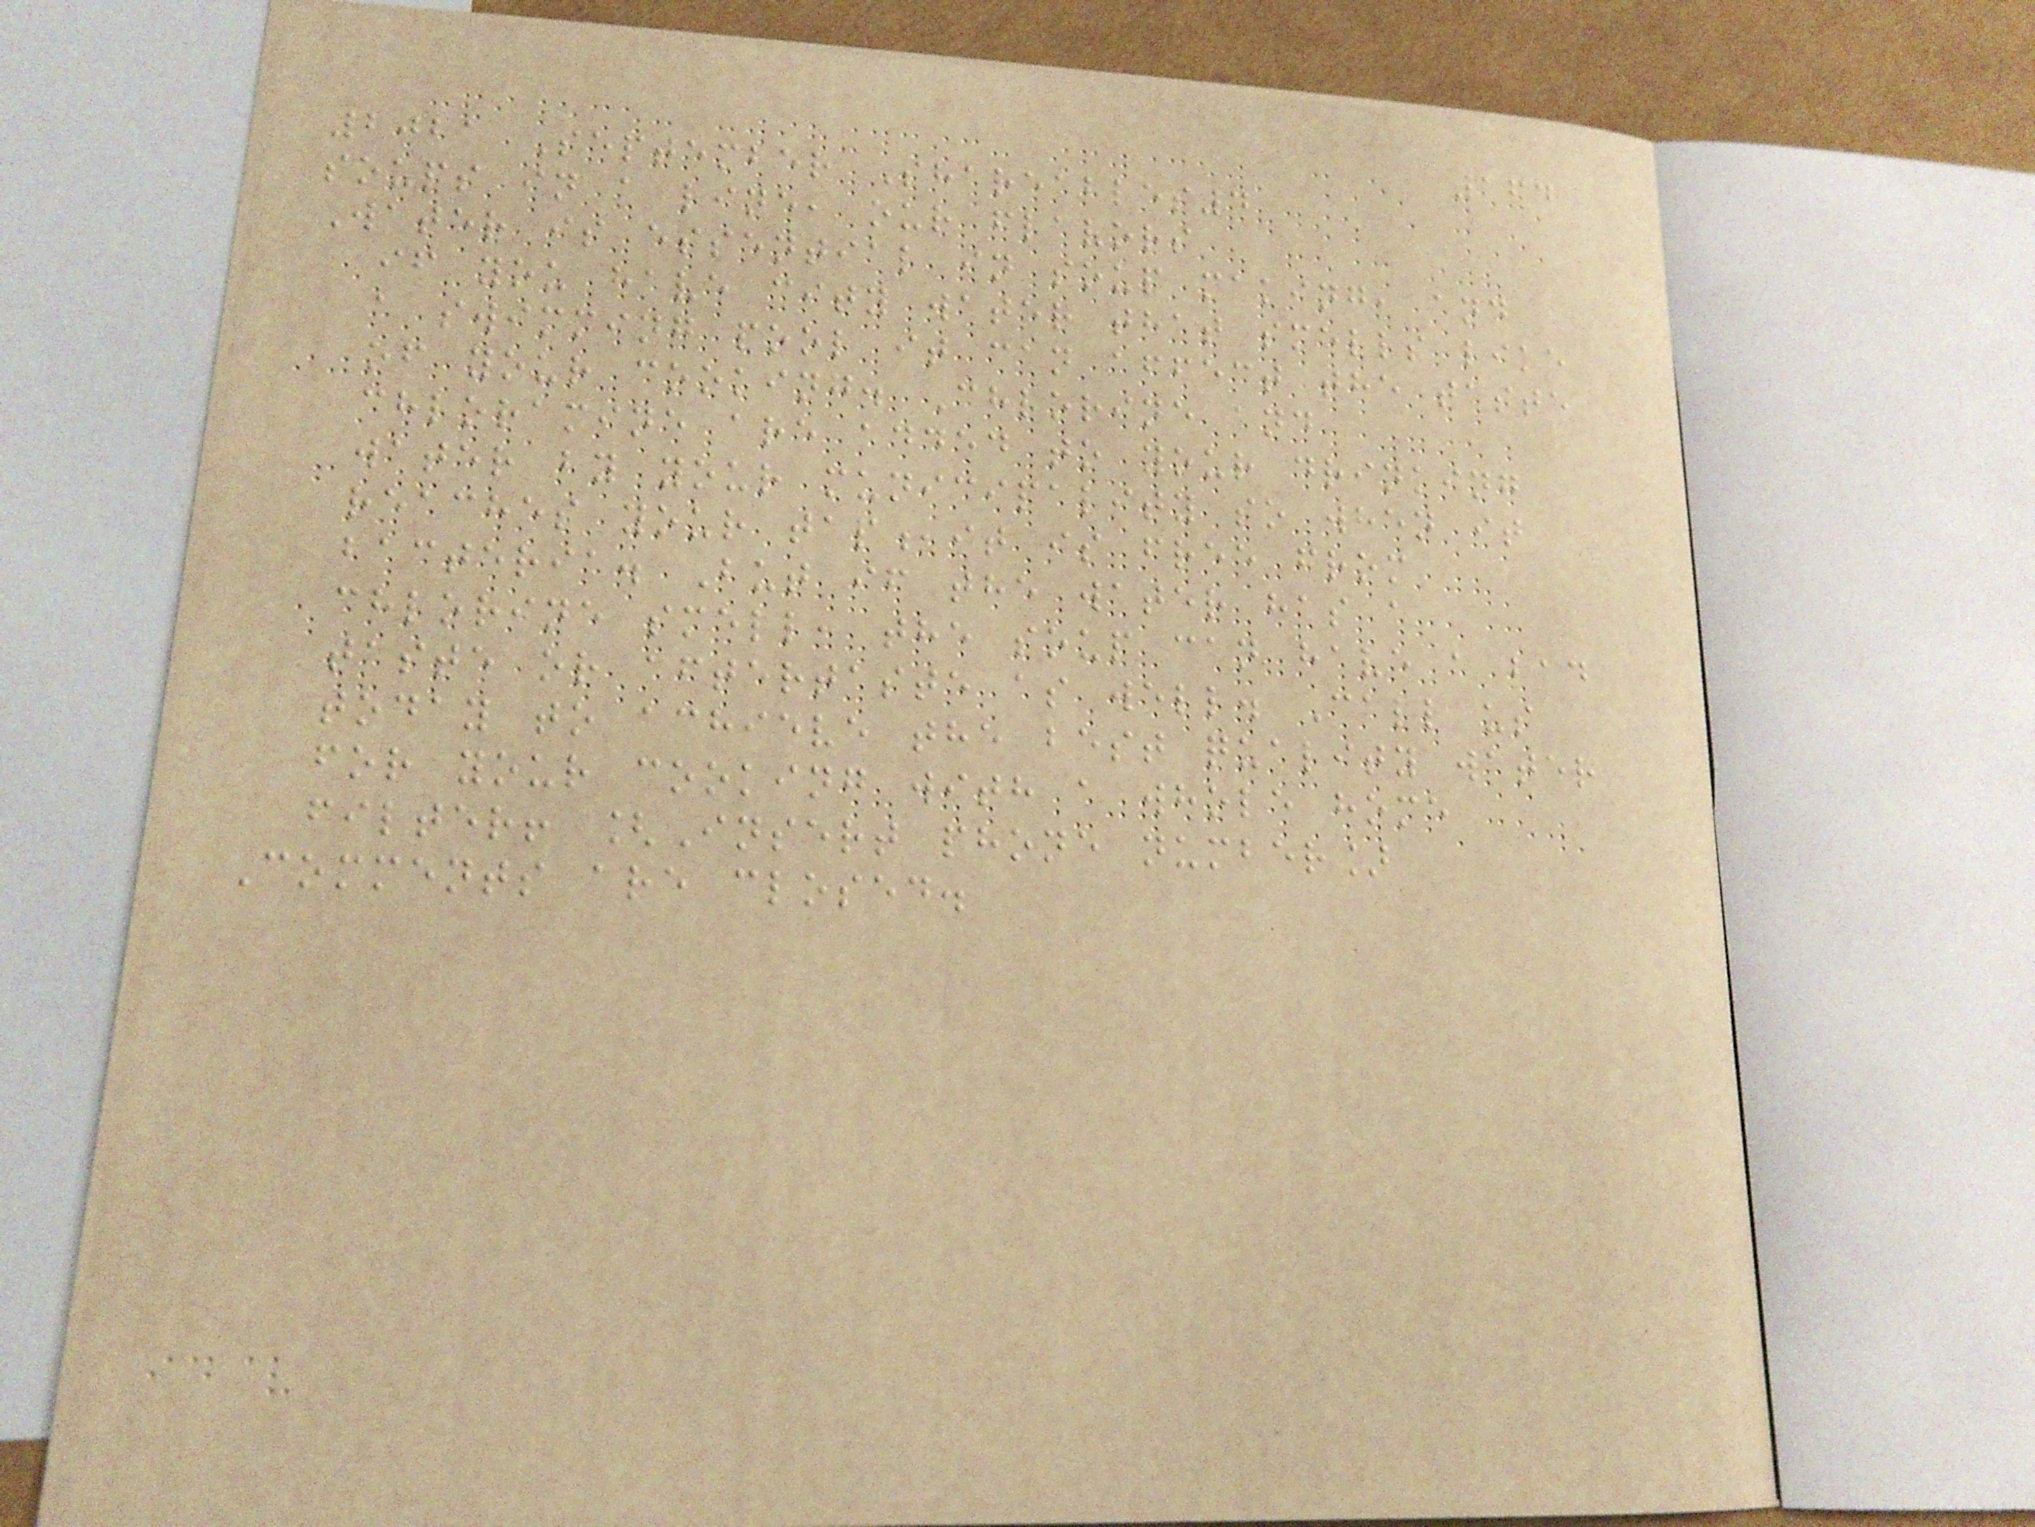164
2021 September Shareables4
soups in a line, our flavors
Water is essential in soup making, and
if you have city water that smells like
a swimming pool it can affect the taste
of your cooking. Chlorine and
chloramine are added to your drinking
water by your municipality so when it
reaches your tap,it is free from
bacteria. But if the water has a
chlorine smell, the soup can have a bad
taste or aftertaste as well. Call us
today to achieve the best quality water
for your cooking with a whole home
filter! [Insert phone number]
Comments are closed.
